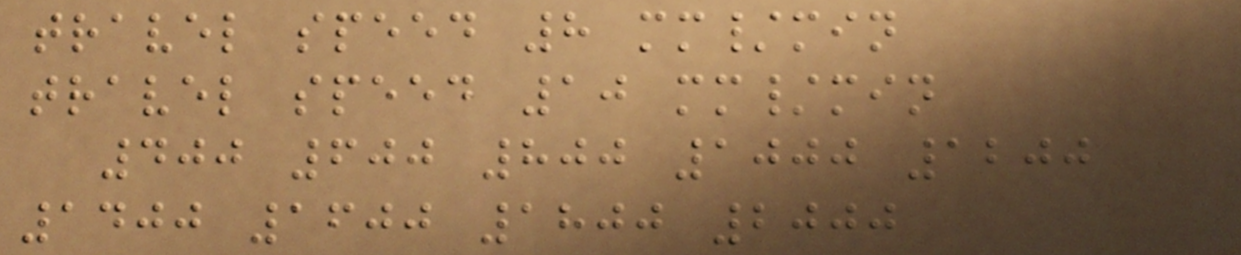travel speed 8 mm/min
travel speed 10 mm/min
400 600 800 1000 1200
1400 1600 1800 2000
